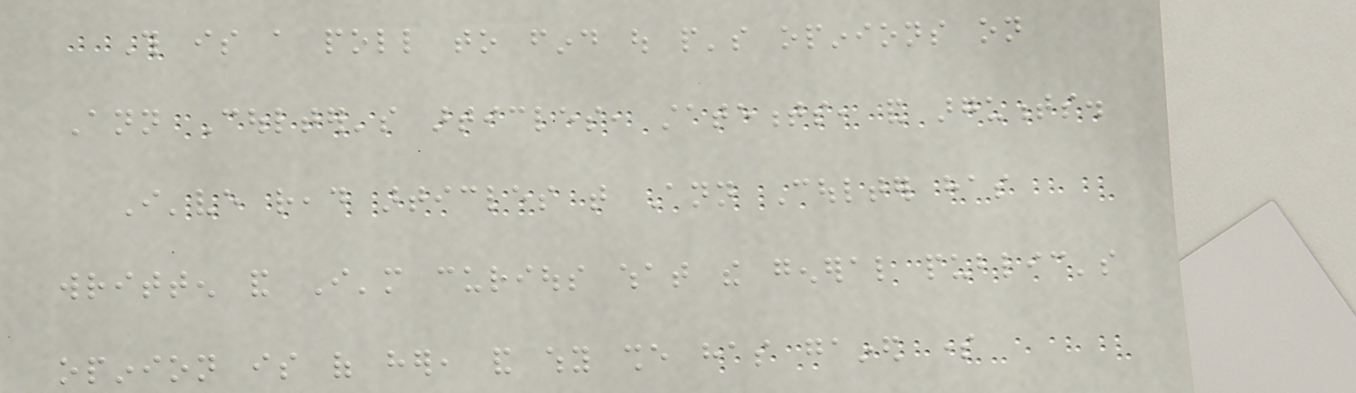This is a poll to find out people's opinions on
Ann Coulter's articles, statements, and arguments.
I've read articles that Ann Coulter has
written and I'm curious what the general public's
opinion is of her, and why she has gained some
